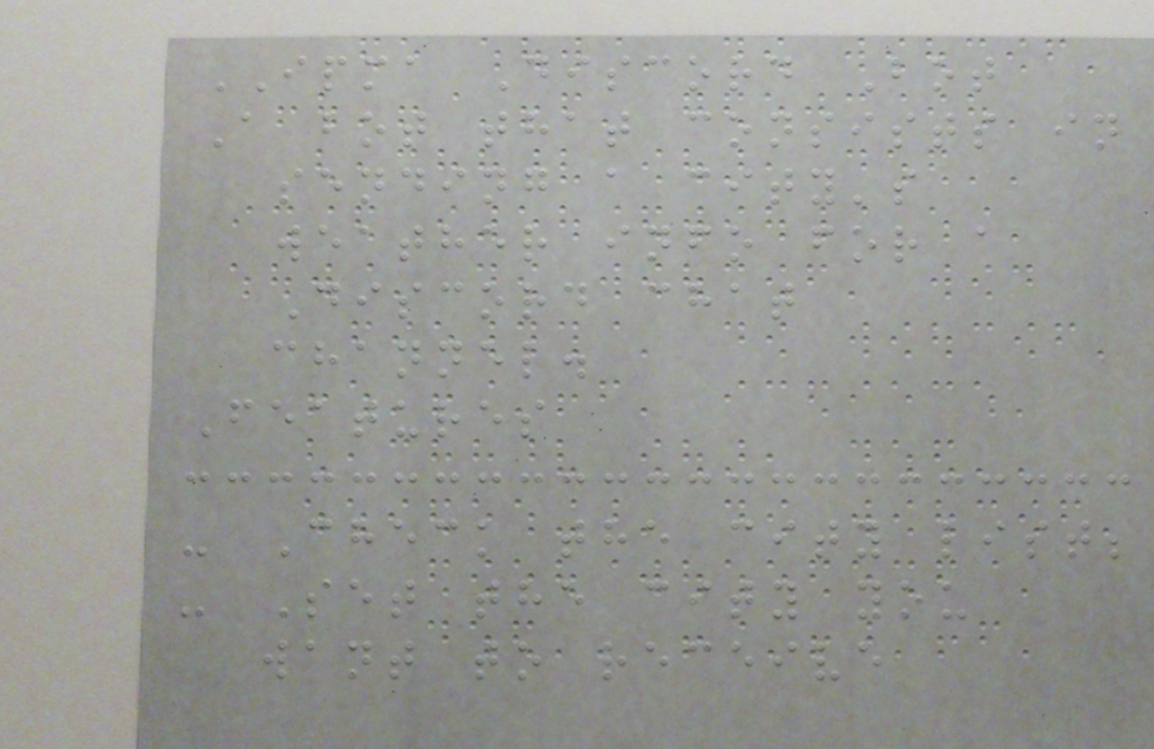IPMA Discord Bot
A bot that consists in
sending a city's
weather info for a
Discord chat
channel.
Features
- Check the city list;
- Set the city you
want to receive
